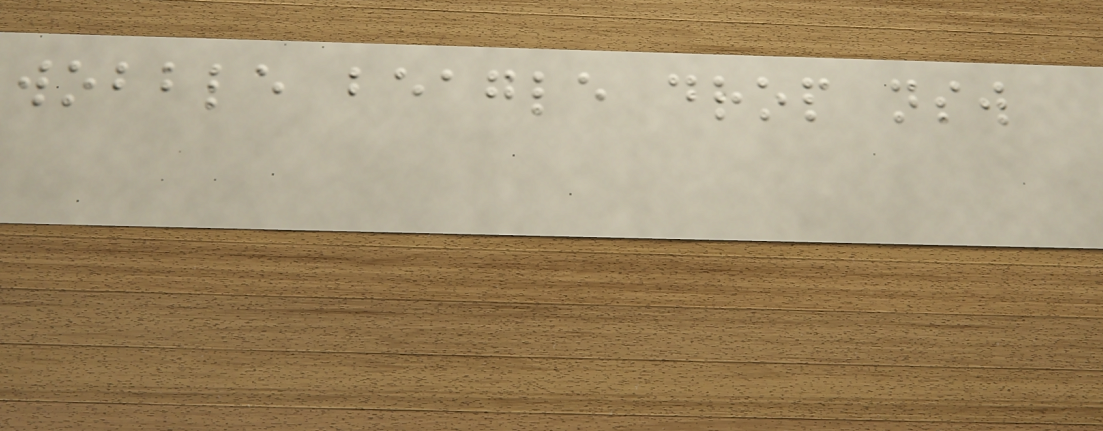wobble beagle drop nsw
